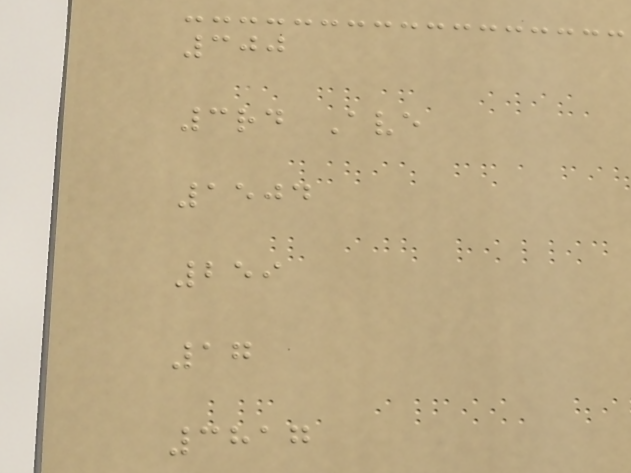300
3rd Ave
1504
259
17
3817
